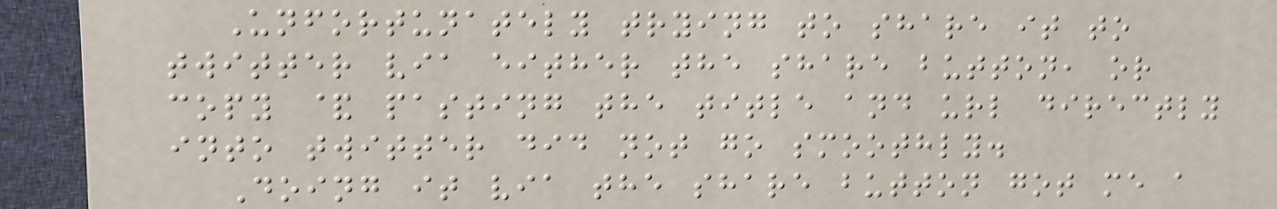Unfortunately trying to share it to
twitter via either the share button, or
copy & pasting the title and url directly
into twitter did not go smoothly.
Doing it via the share button got me a
